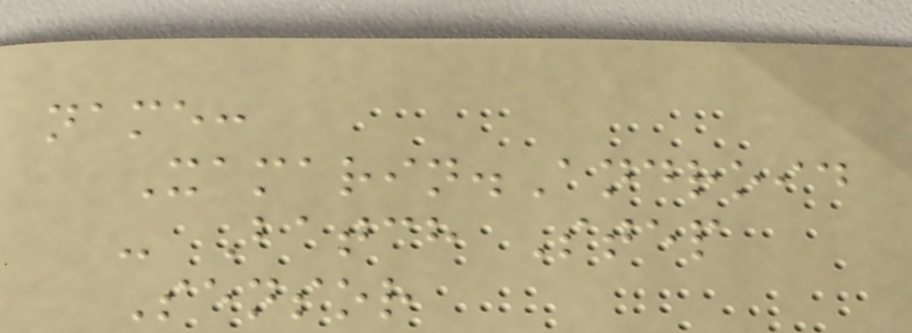name:
Xamarin.Android
- Batch Step
Sensor
